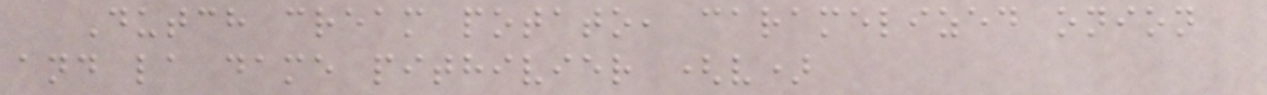Dutch cream potato, caramelized onion
and la dame pithivier (v)
